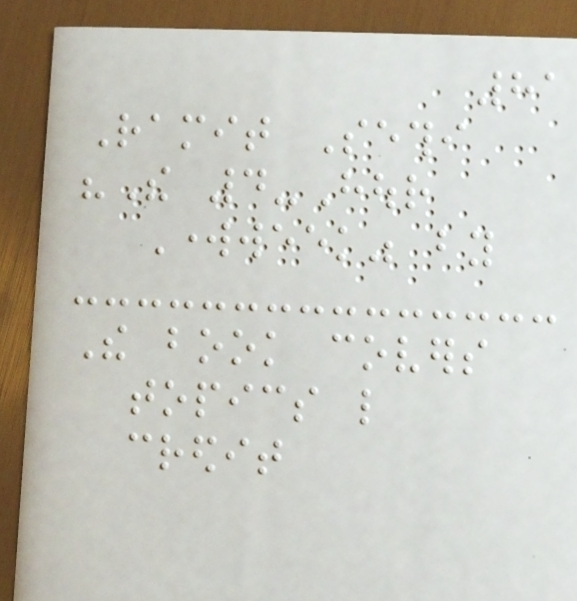81
Ramit Sethi
"The 4-Hour
Workweek" by
The book covers
topics like
credit
